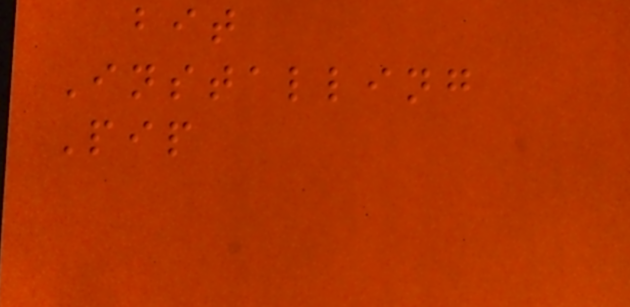bit
Installing
Pip
